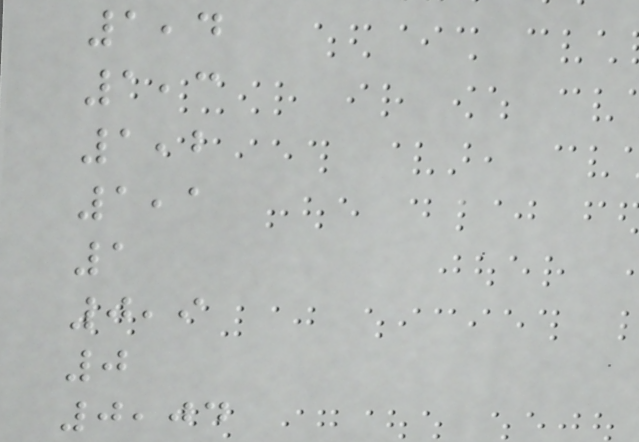1,4
1,3
1,2
1,1
1
0,9
0
0,04
